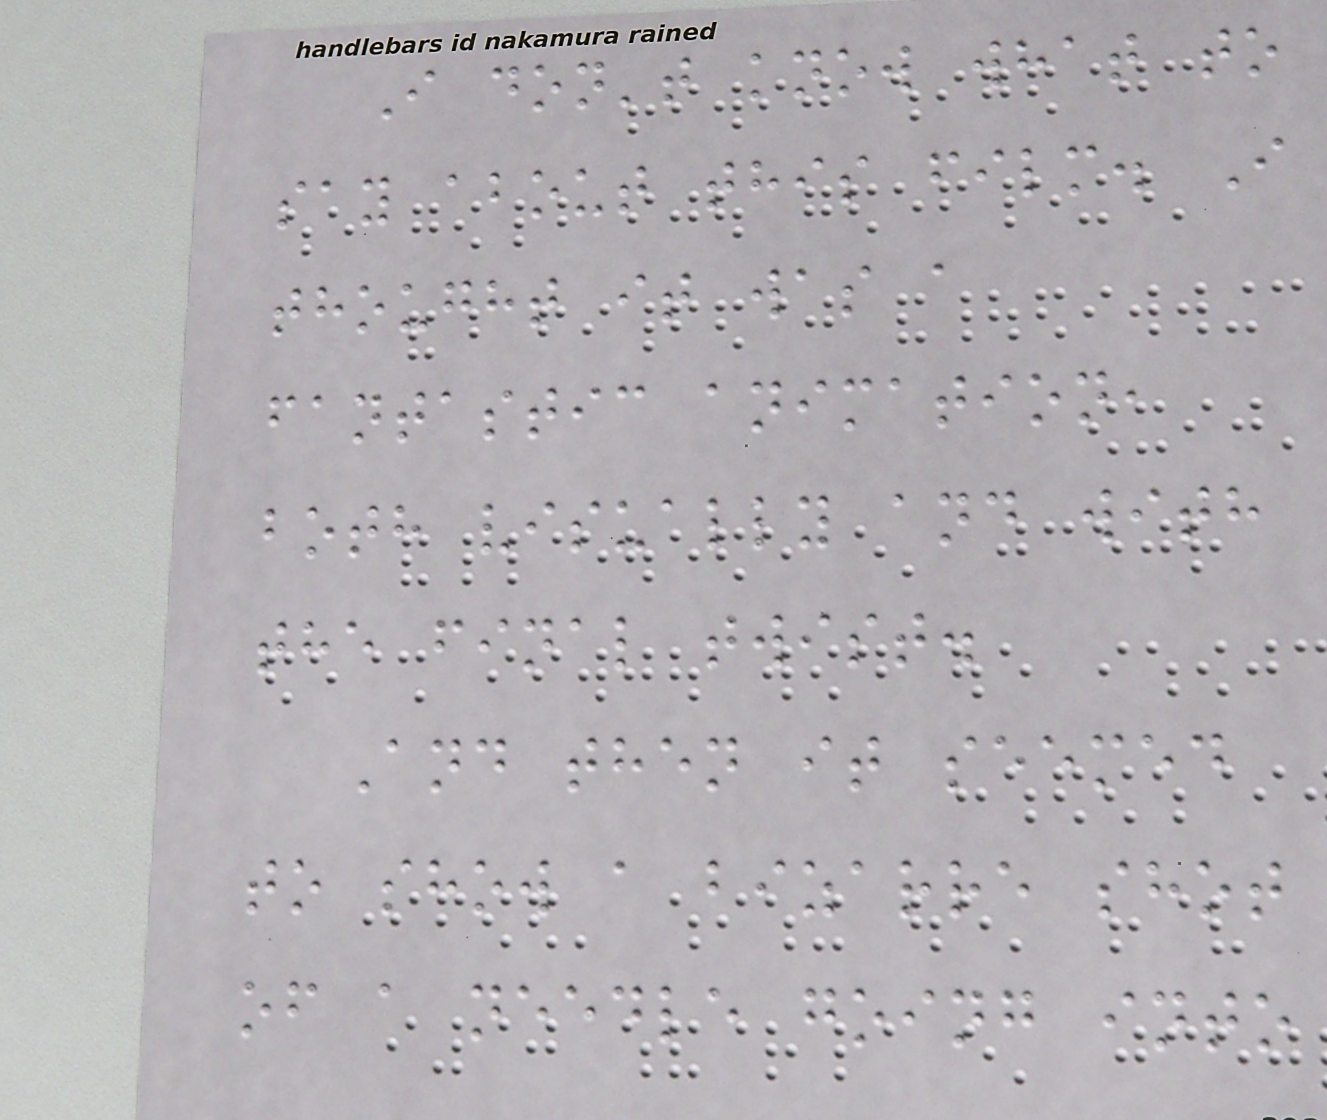I don't know what to
say about this film. I
thought it was a
fantastic animation,
both visually and with
the final twist.
And then it seemed
to show a bizarre shot
of a needle going into
